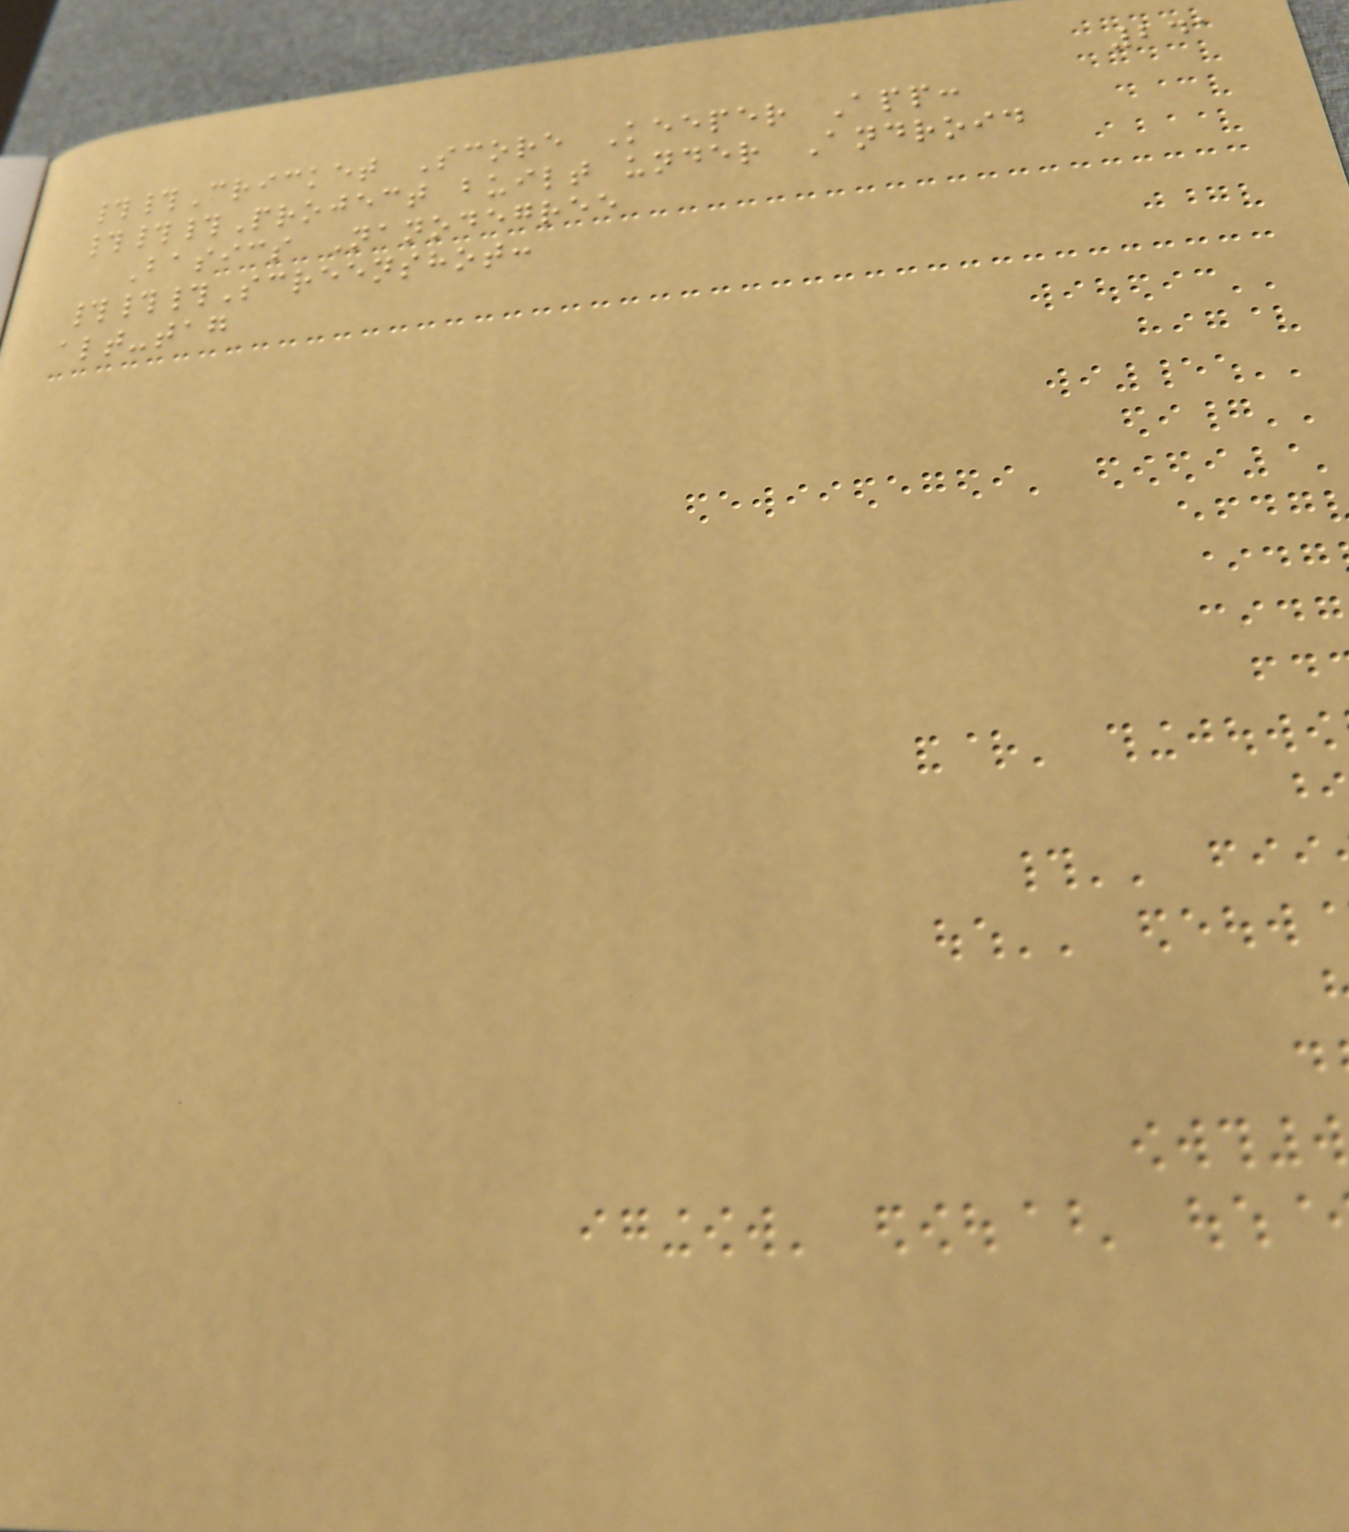241
##Cricket Score Keeper App:
###Project built under Android
Basics Nanodegree
###Screenshot:
alt-tag
